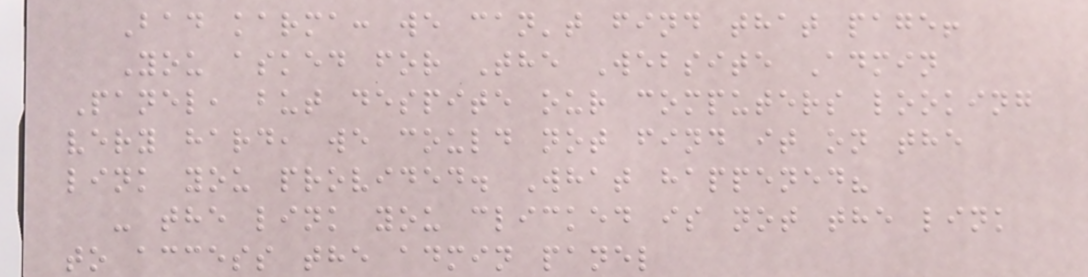Bad karma: we can't find that page!
You asked for The Website Admin
Panel, but despite our computers looking
very hard, we could not find it on the
link you provided. What happened?
- the link you clicked is not the link
to access the admin panel
